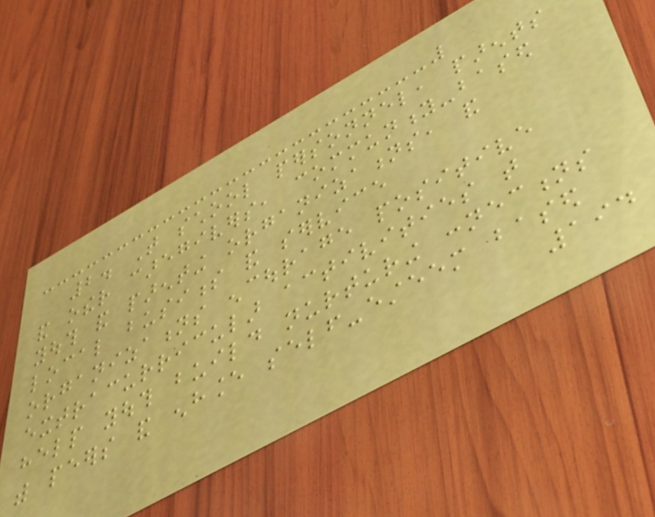2. That school personnel, parents
and other caregivers, community-based
youth and parenting organizations, and
local business and service
organizations encourage positive
extracurricular activities that
help youth build nurturing connections
with peers and enhance self-esteem based
194
